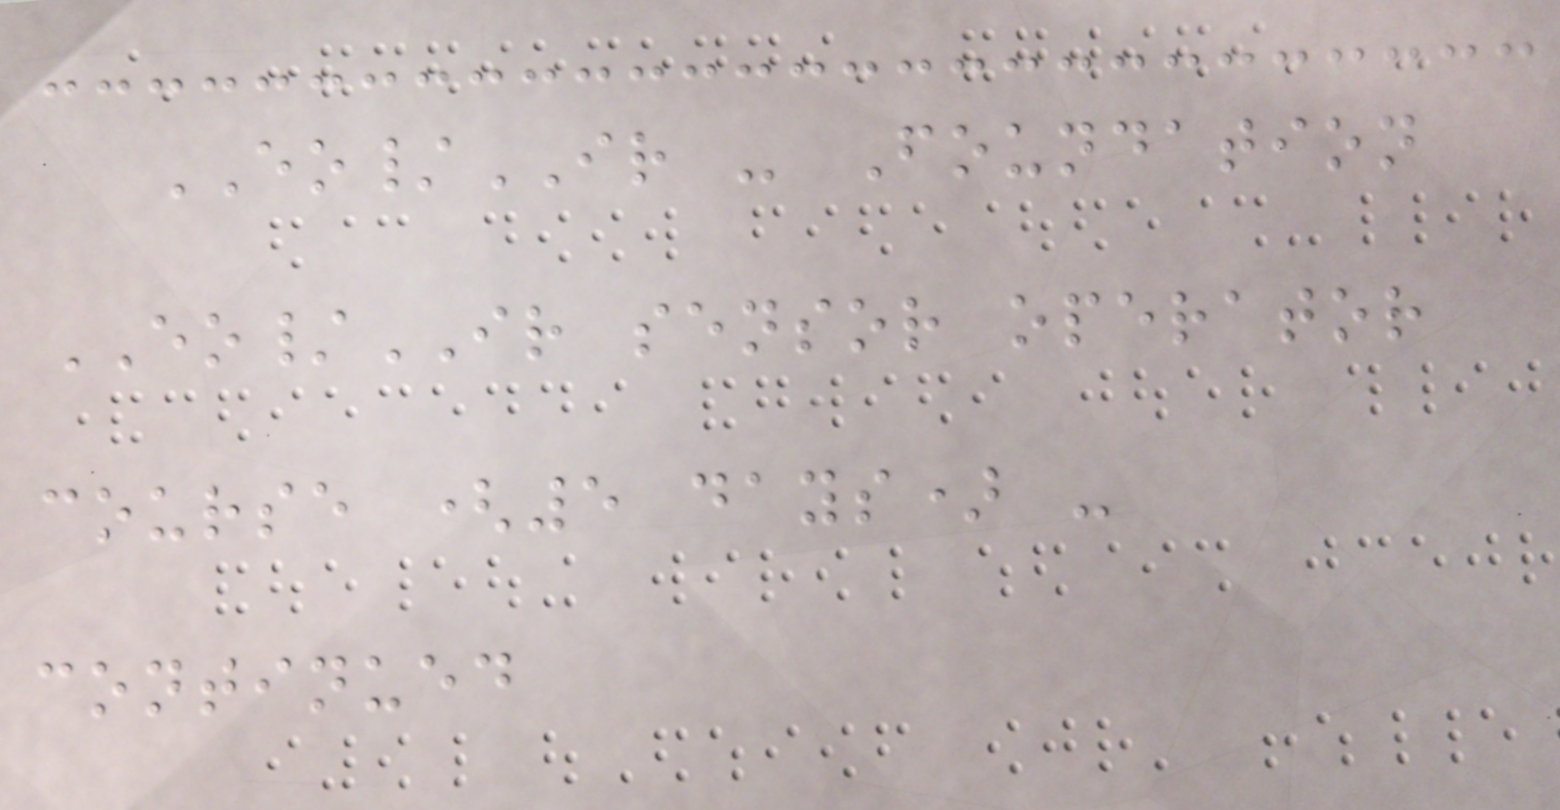EO/IR - Foundation
EO/IR sensor operator
course (5 days) -
continued
